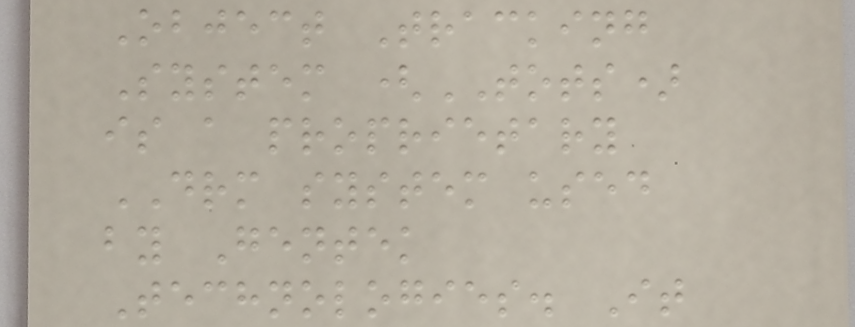Object Tracking
System (TOTS)
is a proprietary
DRM system used
by Gentek
Technologies. It
